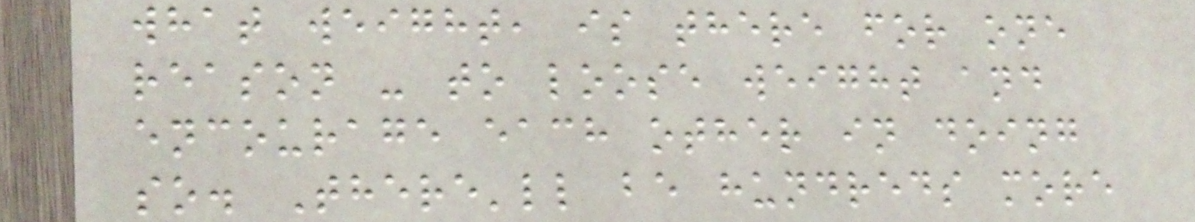what weight, is there for one
reason - to loose weight and
encourage each other in doing
so. There'll be hundreds more
